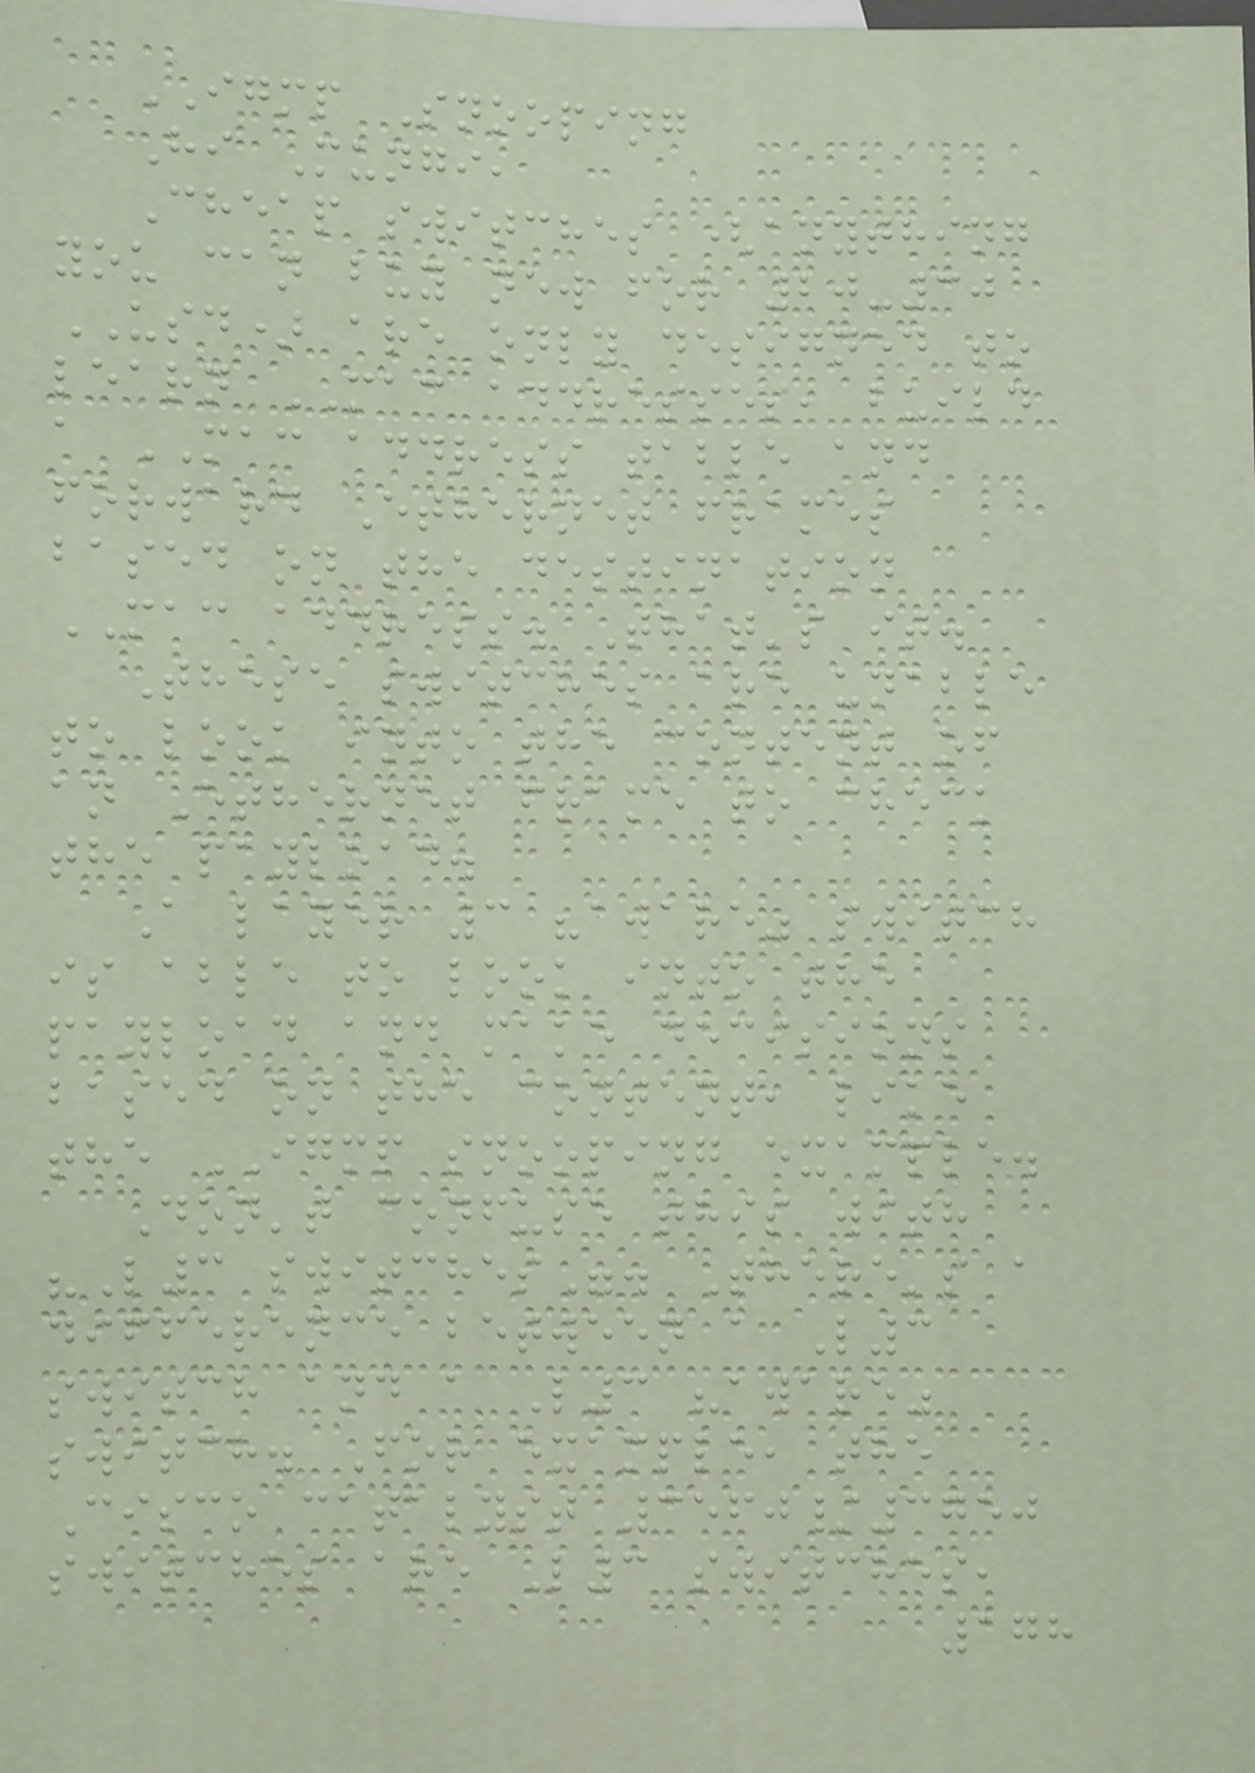IGMP Snooping
Hi Mungi,
Cheap switches (anything
you can buy new for 20-30
USD) are only designed to
learn MAC addresses, build
a MAC address table and
forward Ethernet frames
based on the destination
MAC address. That's it.
These switches are unable
to look into the content of
an Ethernet frame to check
the payload.
A layer 3 "aware" switch
is able to look into the
payload and make decisions
based on the content, like
the IGMP snooping example.
Don't confuse this with
"L3 switches". There's a
difference between a L3
switch and a L3 "aware"
switch. For example, the
Cisco catalyst 3560/3750
switches are L3 switches,
178
